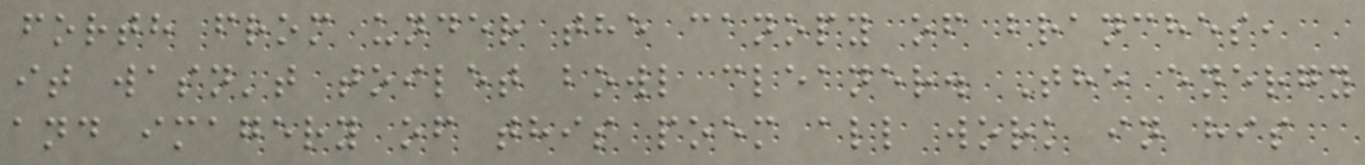forth from under the canopy of branches,
it wasn't toilet bowl cleaner. The energy
and imagery of this poem all work in his
